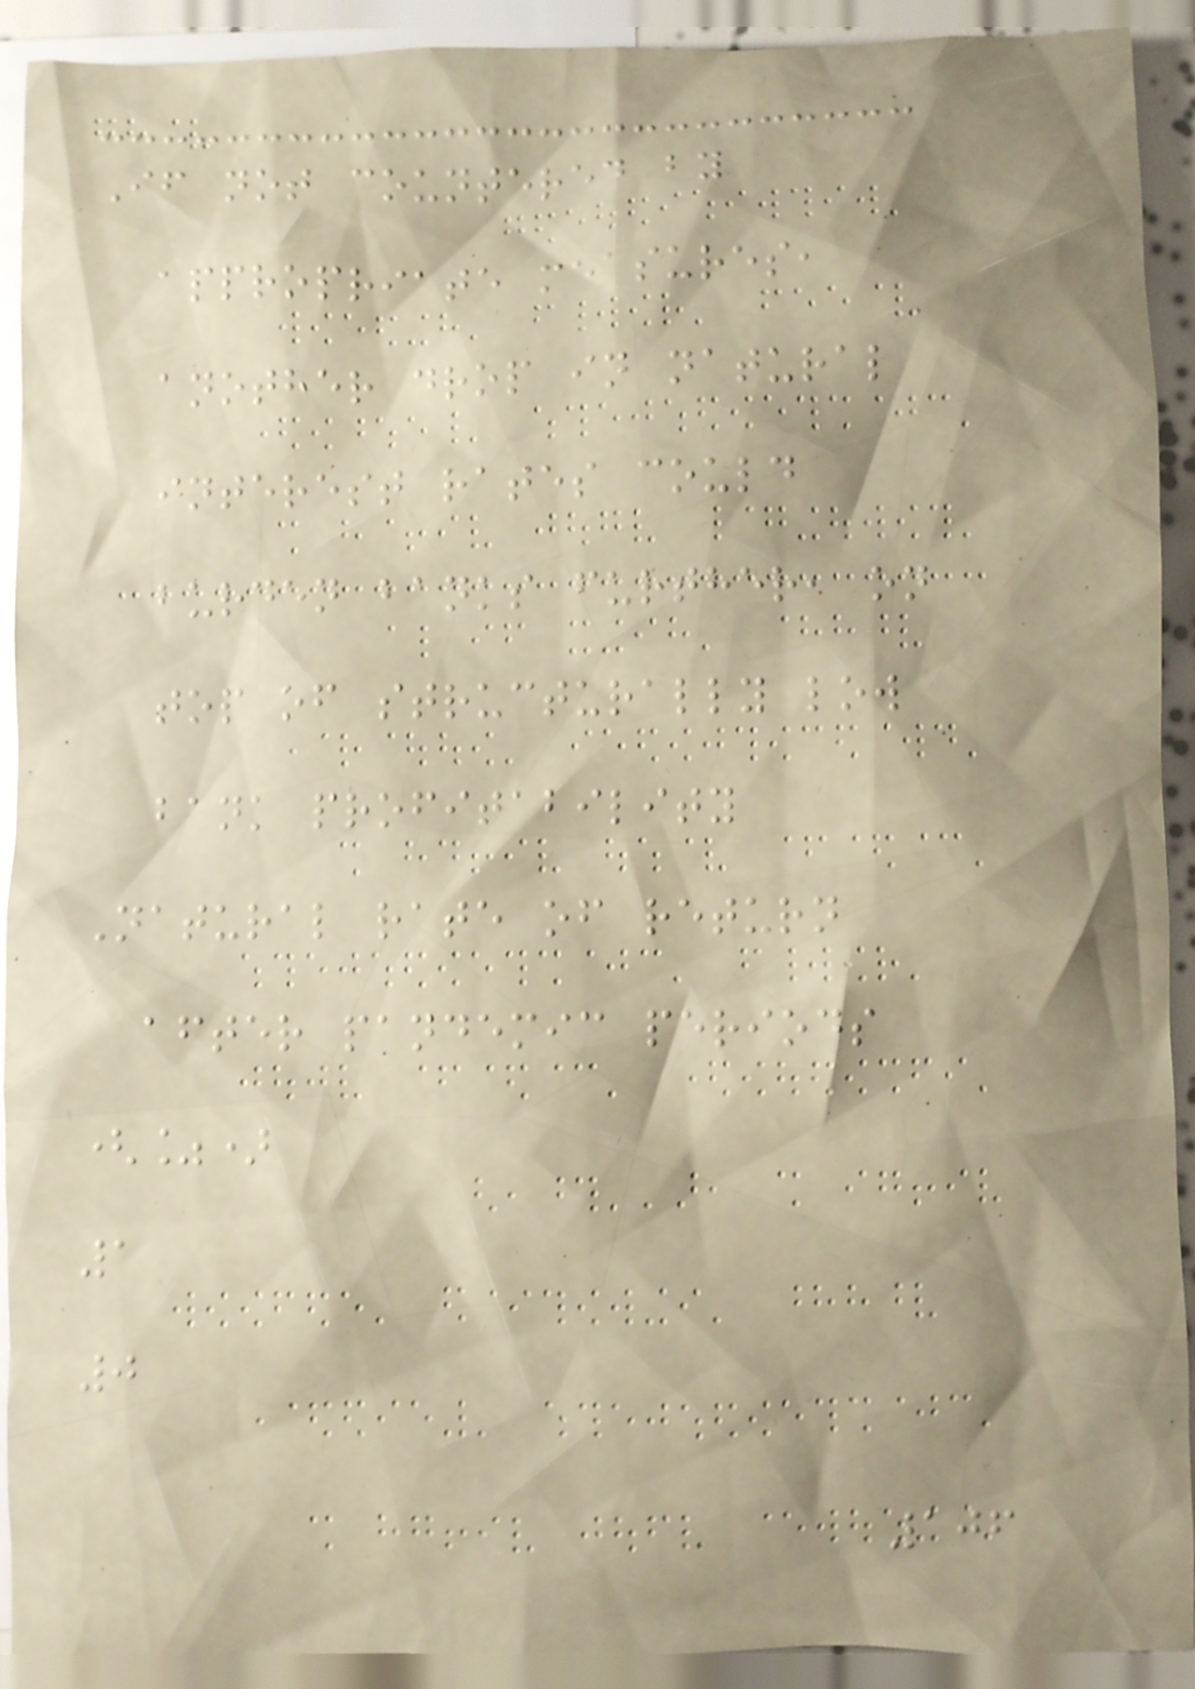If not countered by
appropriate measures,
another drop in natural
interest rates could
burden banks further, on
top of structurally low
bank profitability
Natural rate of return
after pandemic periods
(%)
1
0
106
